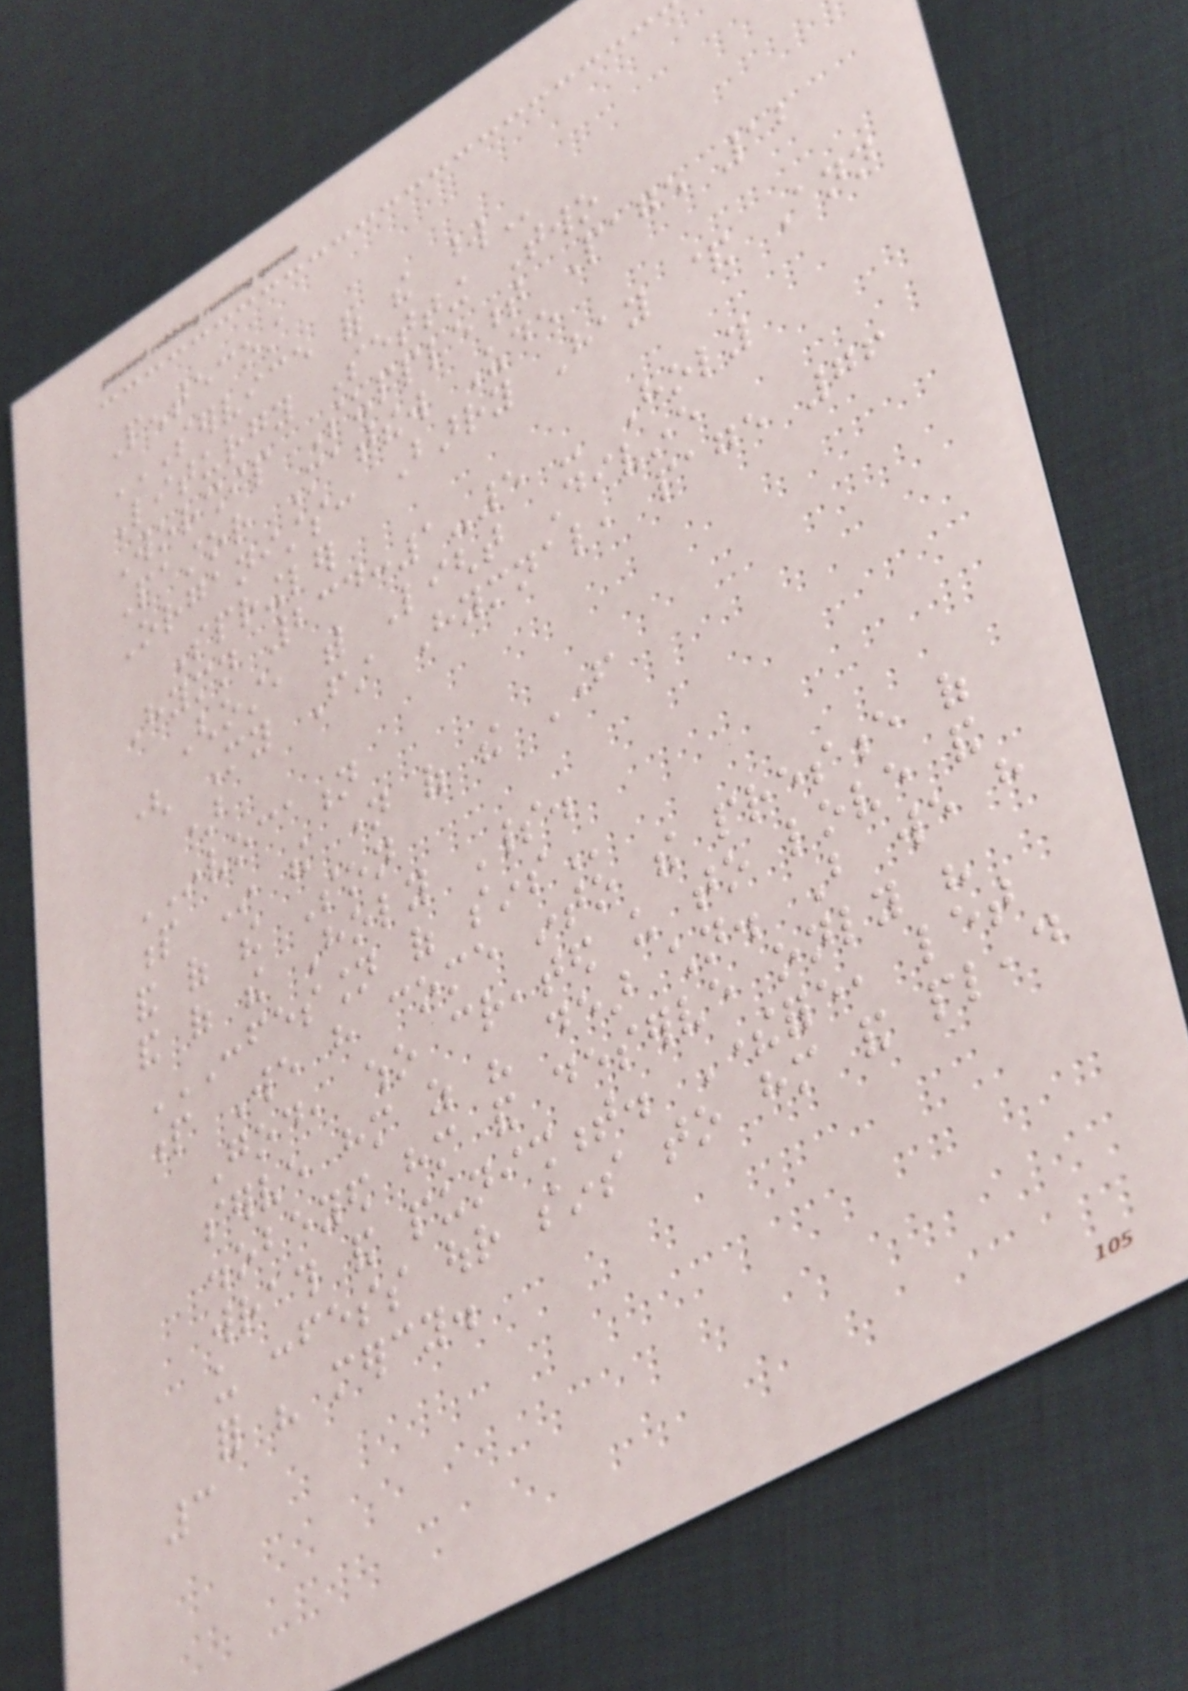Pentecost
SERVICE OF THE WORD
Liturgy Setting Two
Worship Supplement Page 12
Pastor Matthew Ude
Organists: Barry Hay & Ann
Springler
Hymn 234:1-5 - Holy
Ghost, with Light Divine
( My First Hymnal, page 76
)
INVOCATION
p In the name of the Father
and of the Son
and of the Holy Spirit.
CONFESSION OF SINS
p We have come into the presence of
God, who created us to love and
serve him as his dear children. But we have
disobeyed him and deserve only his
wrath and punishment. Therefore, let
us confess our sins to him and plead
for his mercy.
3
